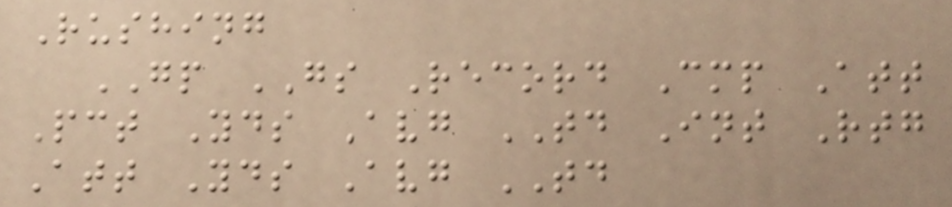Rushing
GP GS Record Cmp Att
Pct Yds Avg TD Int Rtg
Att Yds Avg TD
